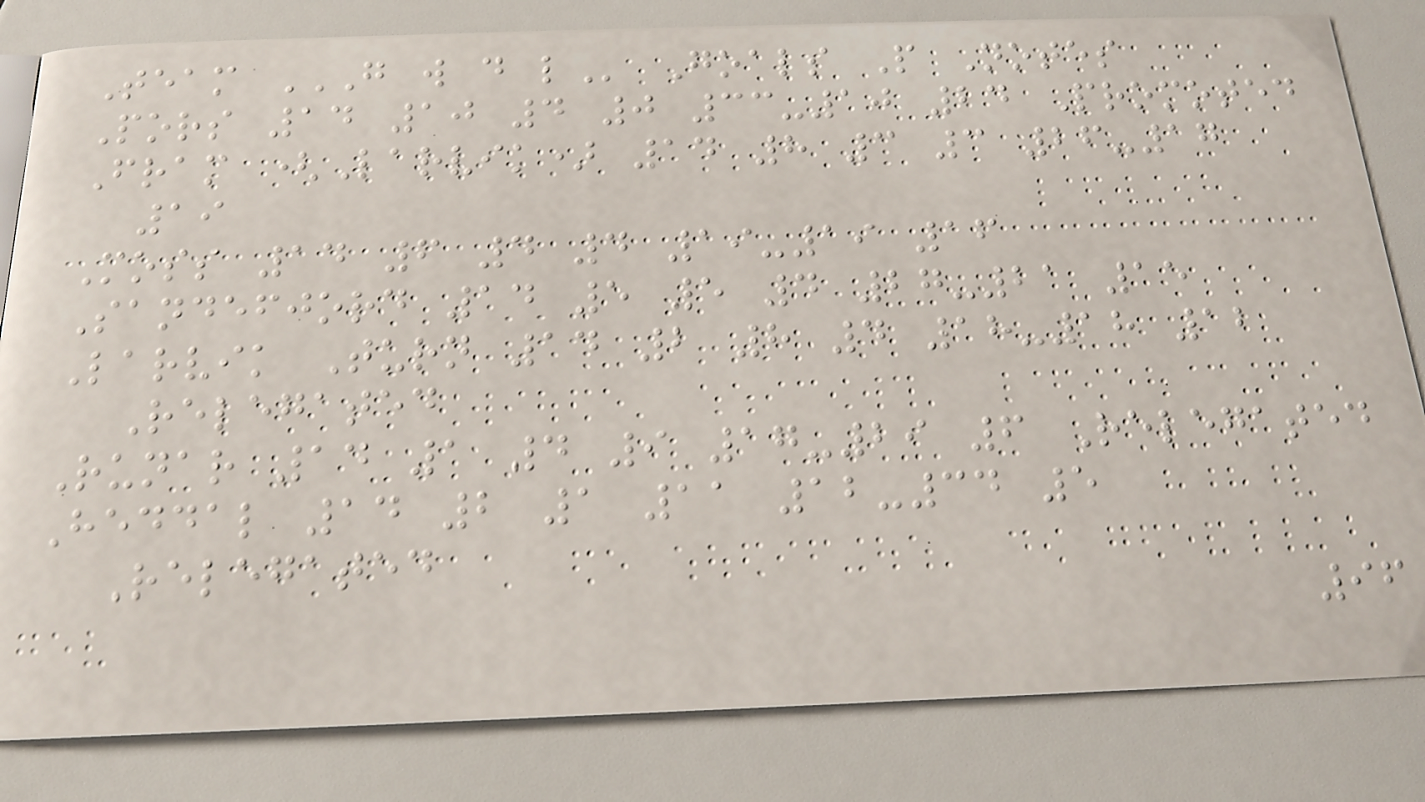Team G W D L Goals P Notes
Pors 14 10 4 0 33-10 24 Promoted
Fram (Larvik) 14 8 3 3 26-17
19
Moss 14 6 4 4 19-19 16
Sandefjord 14 5 5 4 27-21 15
Larvik Turn 14 2 8 4 18-18 12
Relegated
Runar 14 1 4 9 17-29 6 Relegated
Heddal 14 2 1 11 12-34 5
Relegated
96
